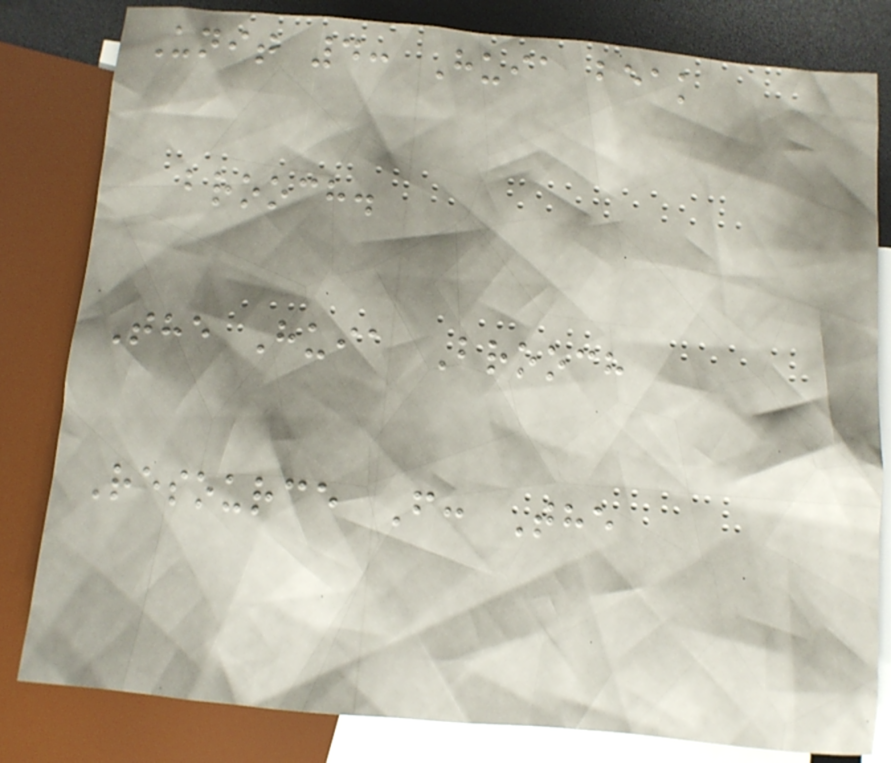Unit 4: Huia beak
brooch.
The Huia Brooch
Resource F: The
